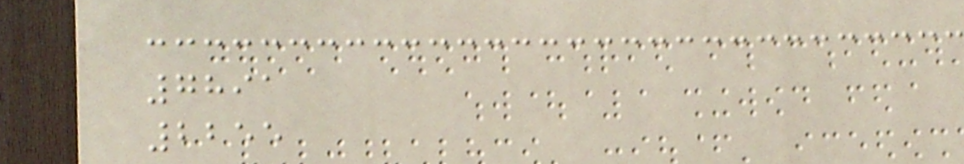7891
2255
